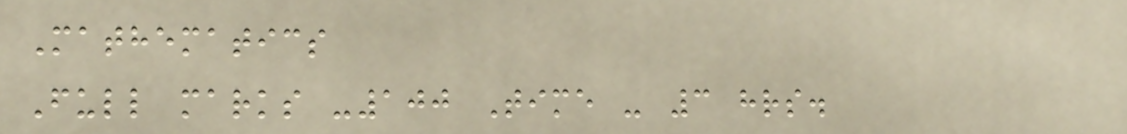Mathematics
Full marks -100 Time - 3 hrs.
